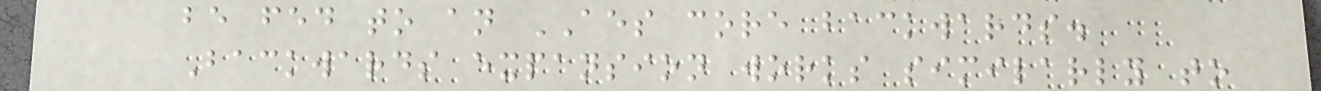be fed to an AES core backwards.
Backwards expansion works similarly to
